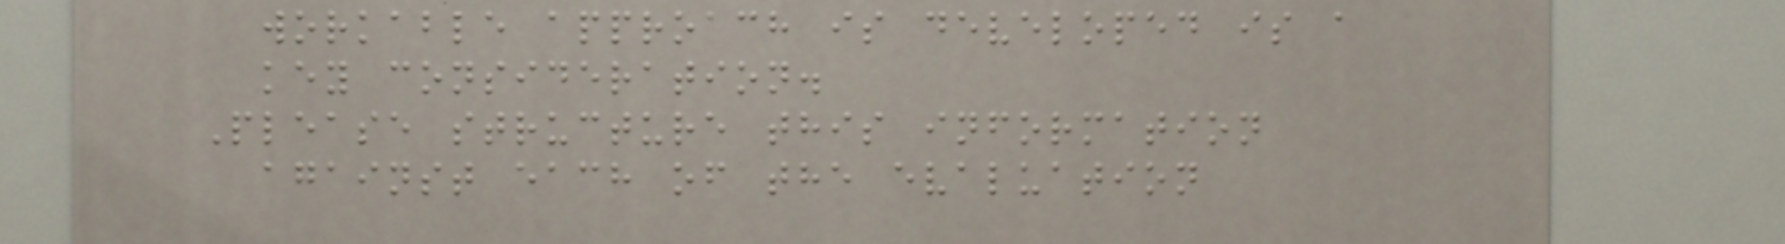workable approach is developed is a
key consideration.
Please structure this information
against each of the evaluation
